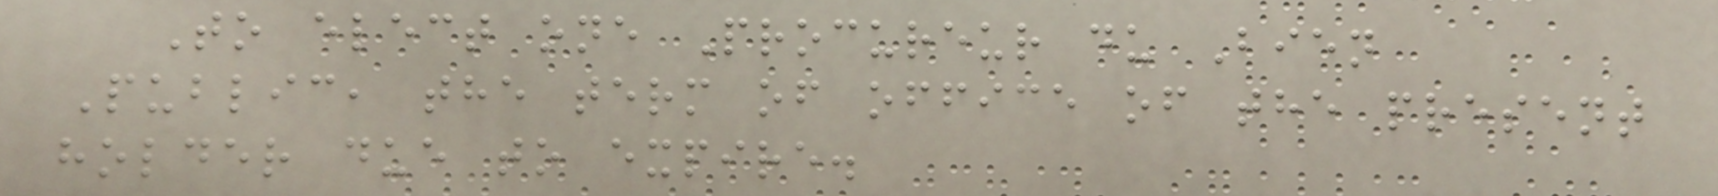To elect one Procureur du Bien
Public, the term of office of the present
holder due to expire.
